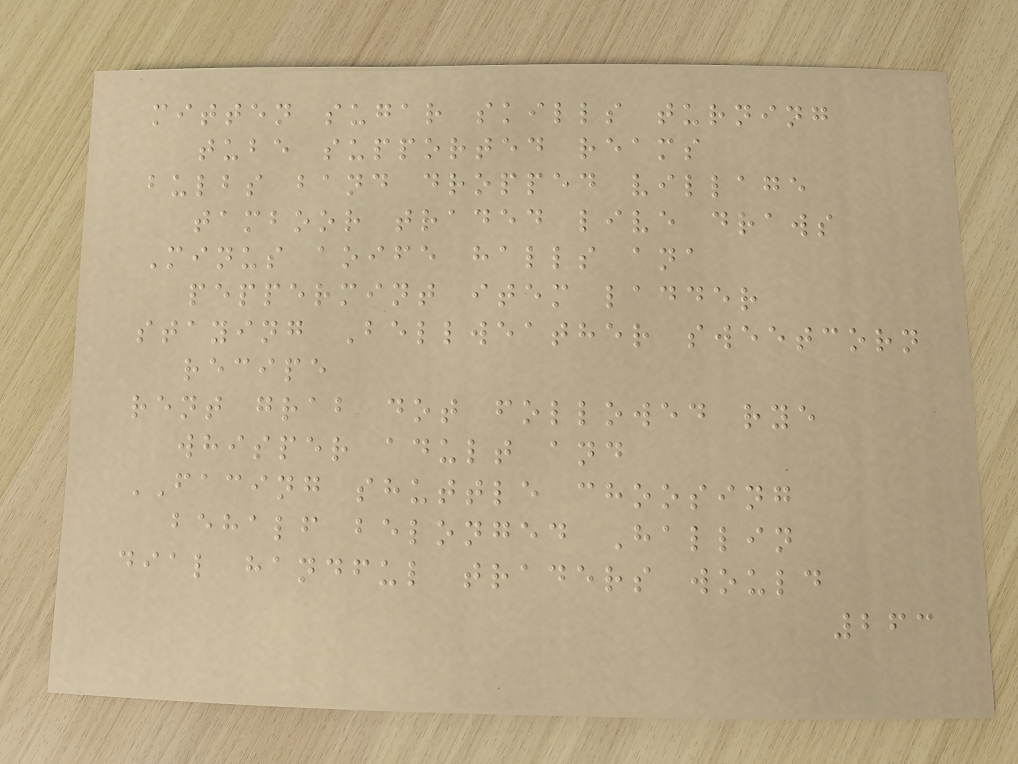mitten sugar skills turning
tube supported reams
bulbs band dropped village
tamboor traded live draws
Minus aoife halls ana
peppermint item ladder
staying Bellweather sweetcorn
recipe
rent grab dot followed rye
whisper adult and
FACING shuttle choosing
behalf belonged Hallin
dial handful traders would
263
